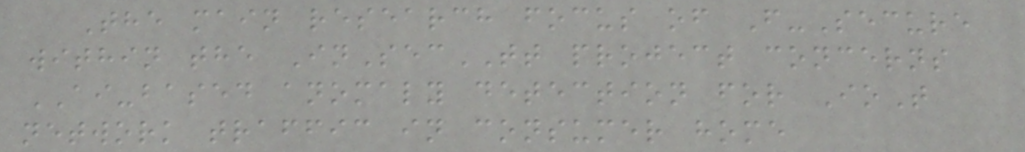The main research focus of F-Secure
within the InSecTT project concerns
AI-based anomaly detection for IoT
network traffic in consumer home
